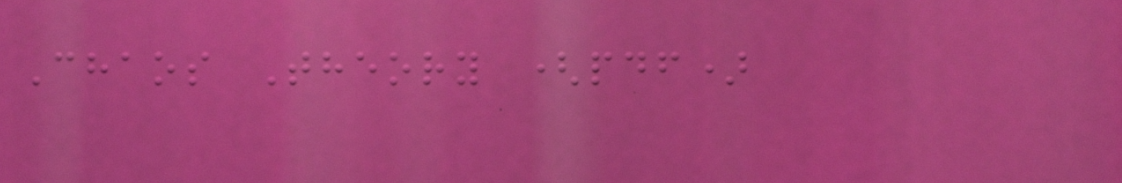Chaos Theory (pdf)
